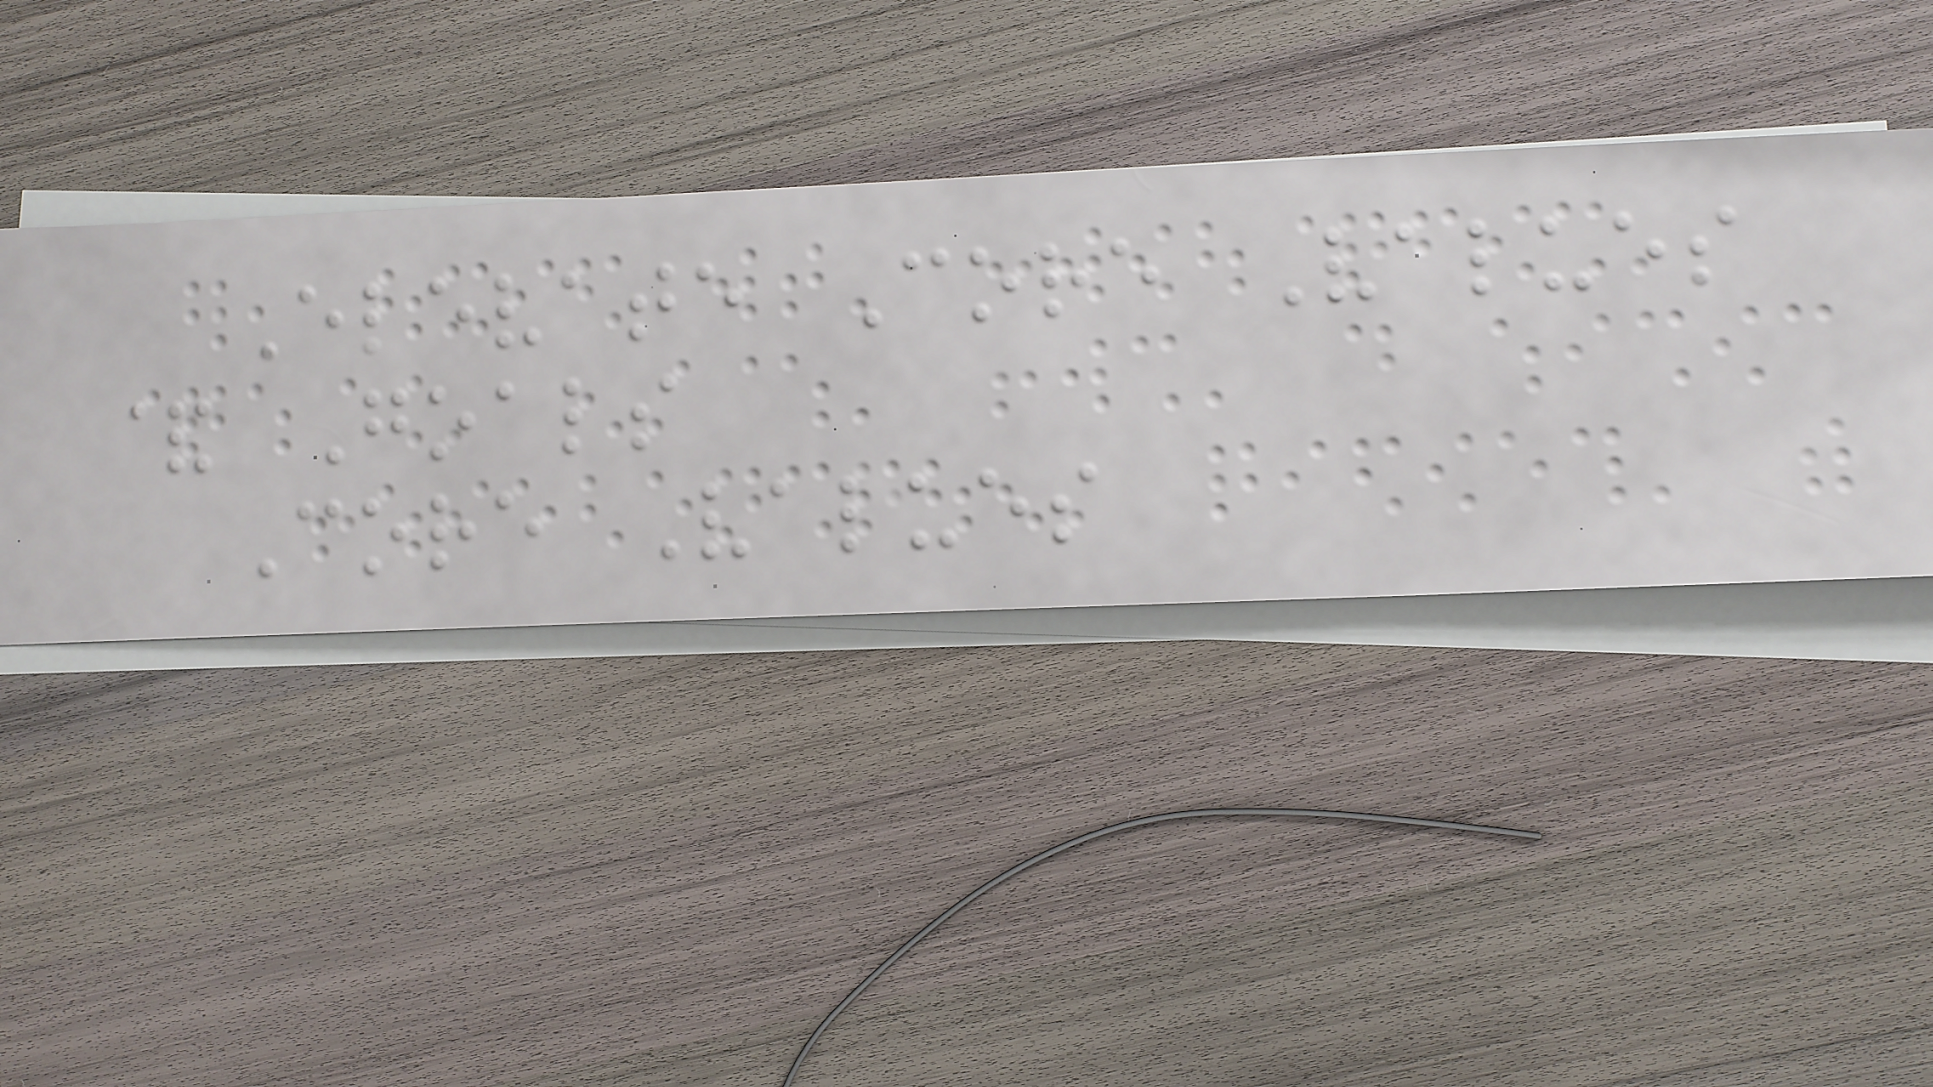Elevate Core Values
& Goals
Core Values
